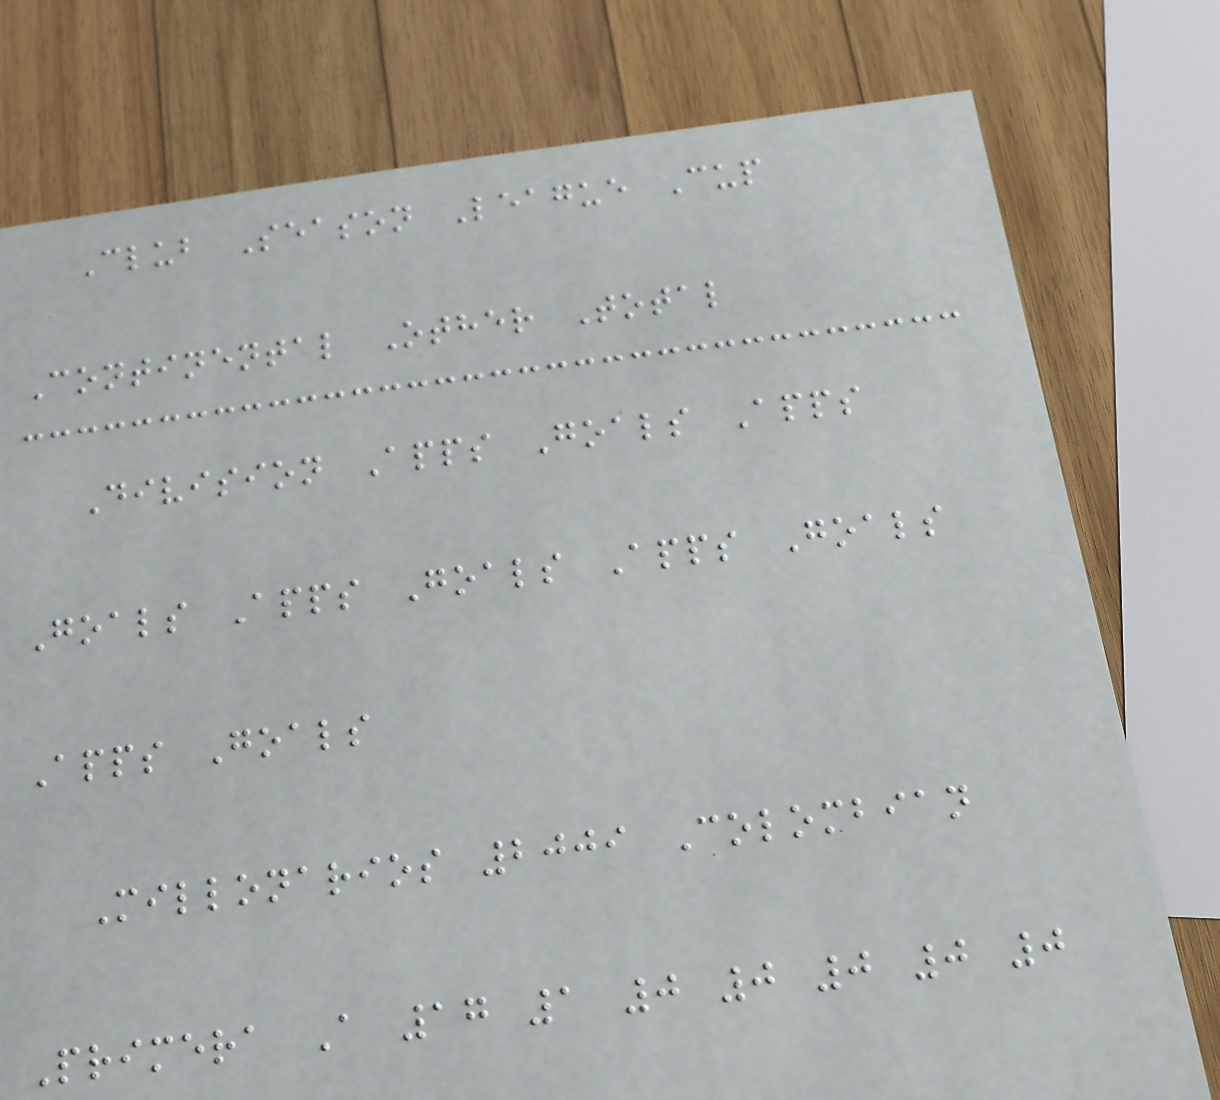Club Season League Cup
Continental Other Total
Division Apps Goals Apps
Goals Apps Goals Apps Goals
Apps Goals
Millonarios 2009 Colombian
Primera A 17 1 0 0 0 0 0
